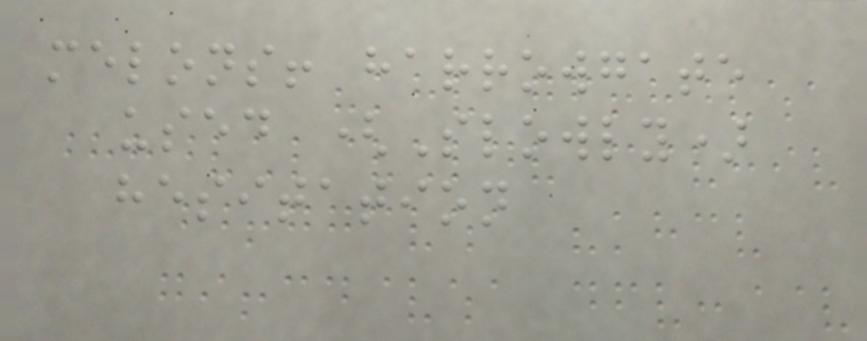melons! harrowgate
used (Slowly)
hesitation
